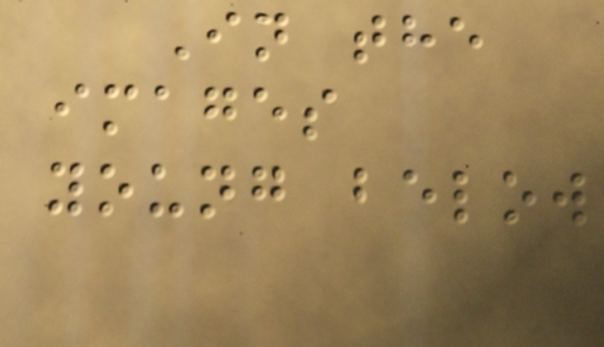In the
images
young below
